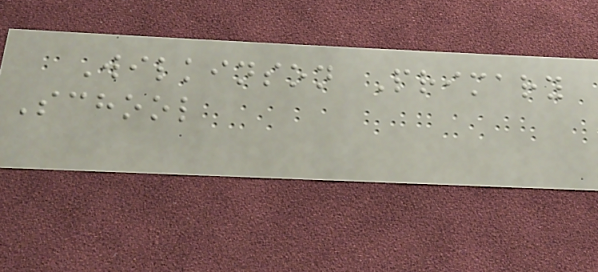Wilkinson Primary
School
